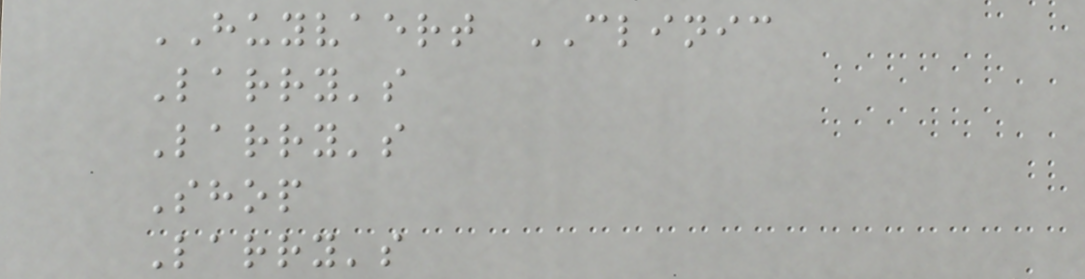HUYVAERT CLINIC
Larry's
Larry's
Shop
Larry's
